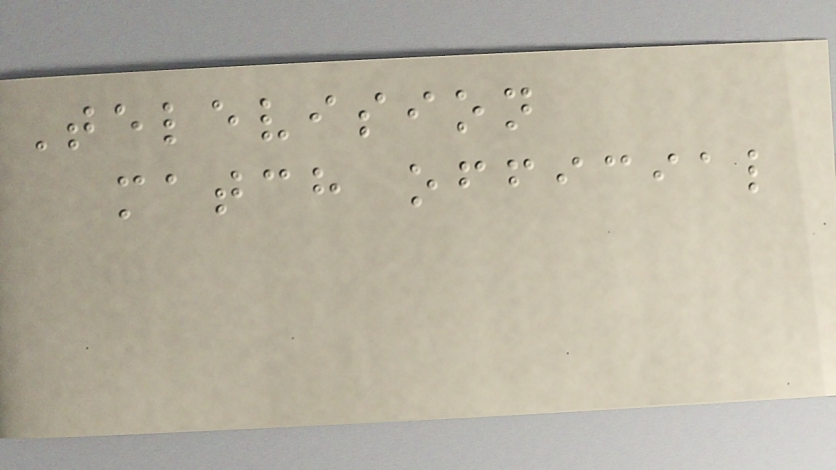Television
match official
